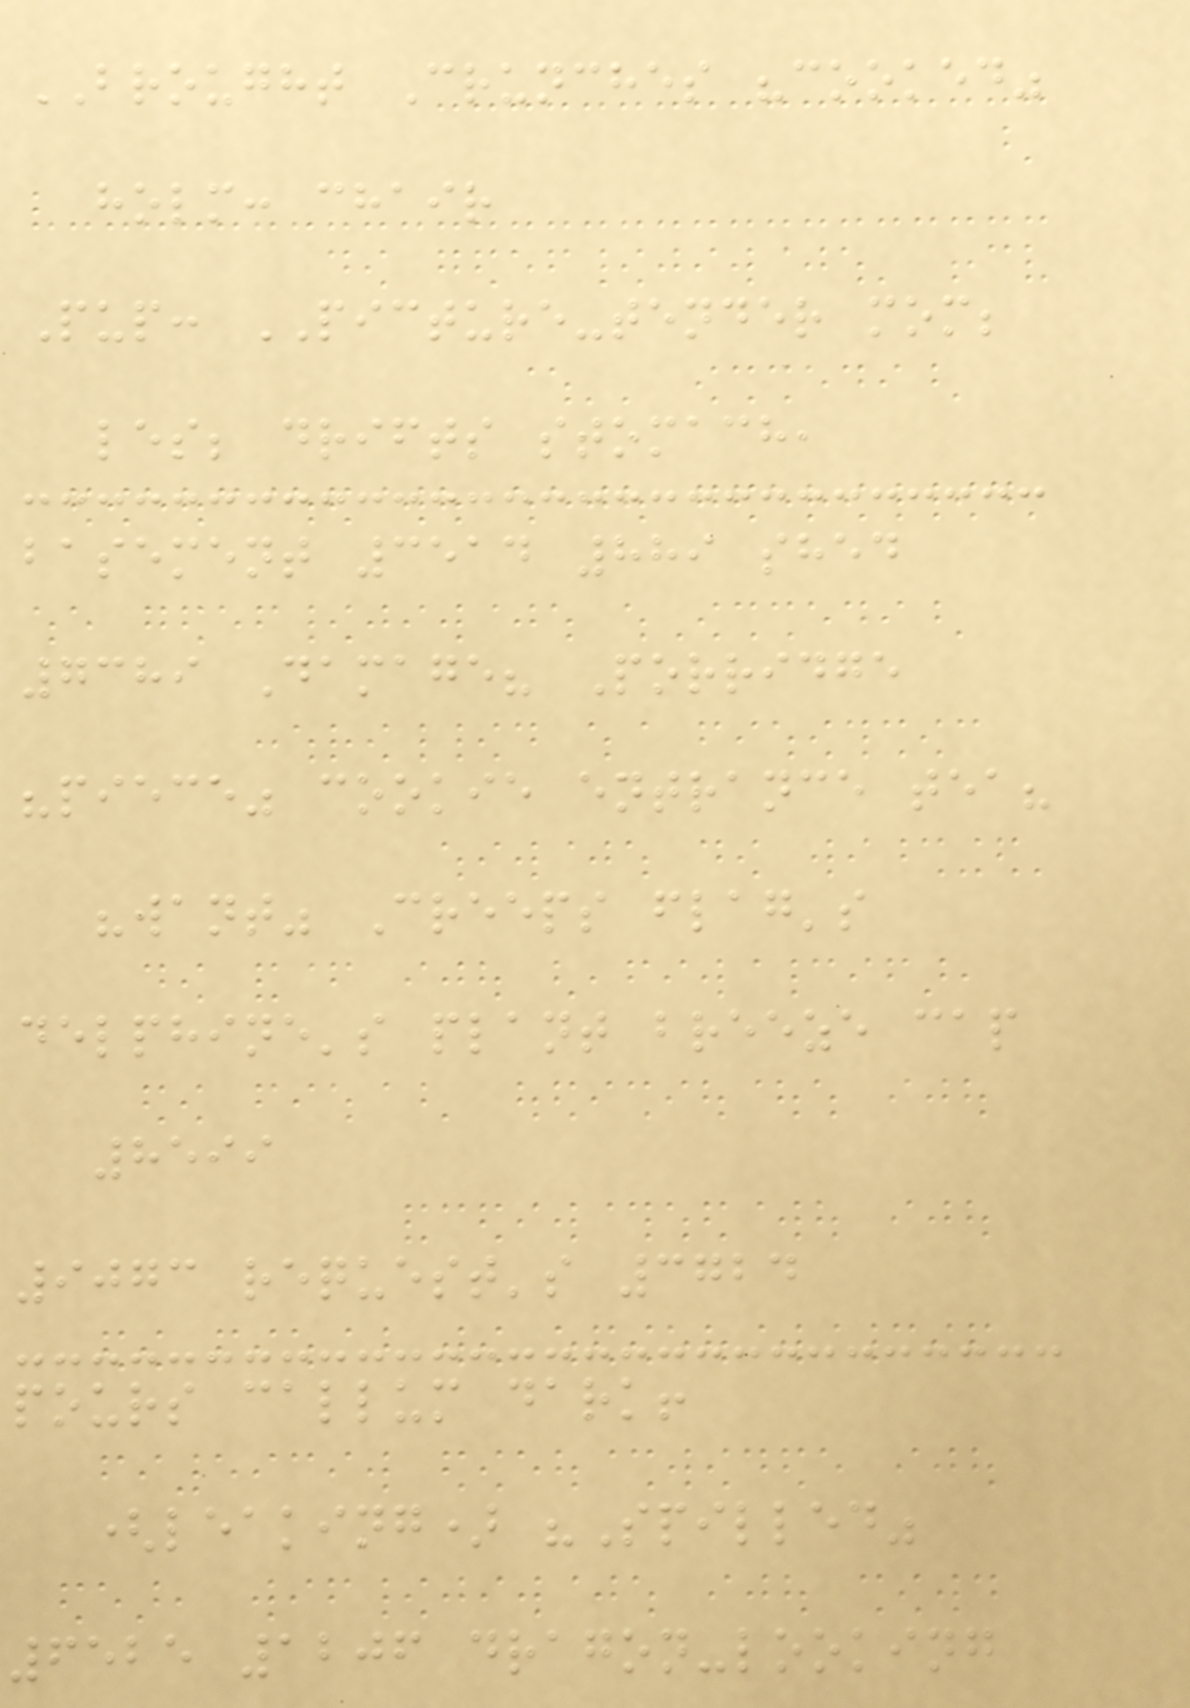BROUGHT Crunches "cooked"
holm: chair
Pup: PICTURE-tender mom;
les; drifts stomach,
basement 3514 889 shed
7389 Damage? Porridge
"piece" cookie entrance tea?
"want" Creeps flag's
delphine's plant breeze cap
8599
9073 request's 3724
pours callum dark!
(leaking) "Spilled"
6525 1206 dragon-looking
